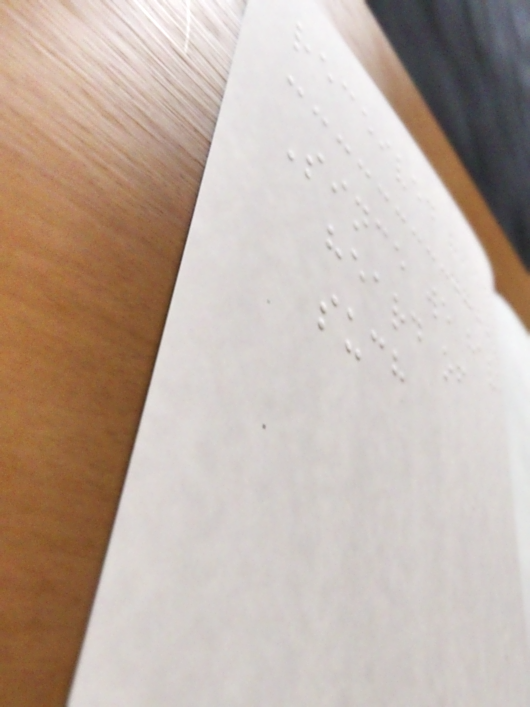received
Since we have
heard of
such
